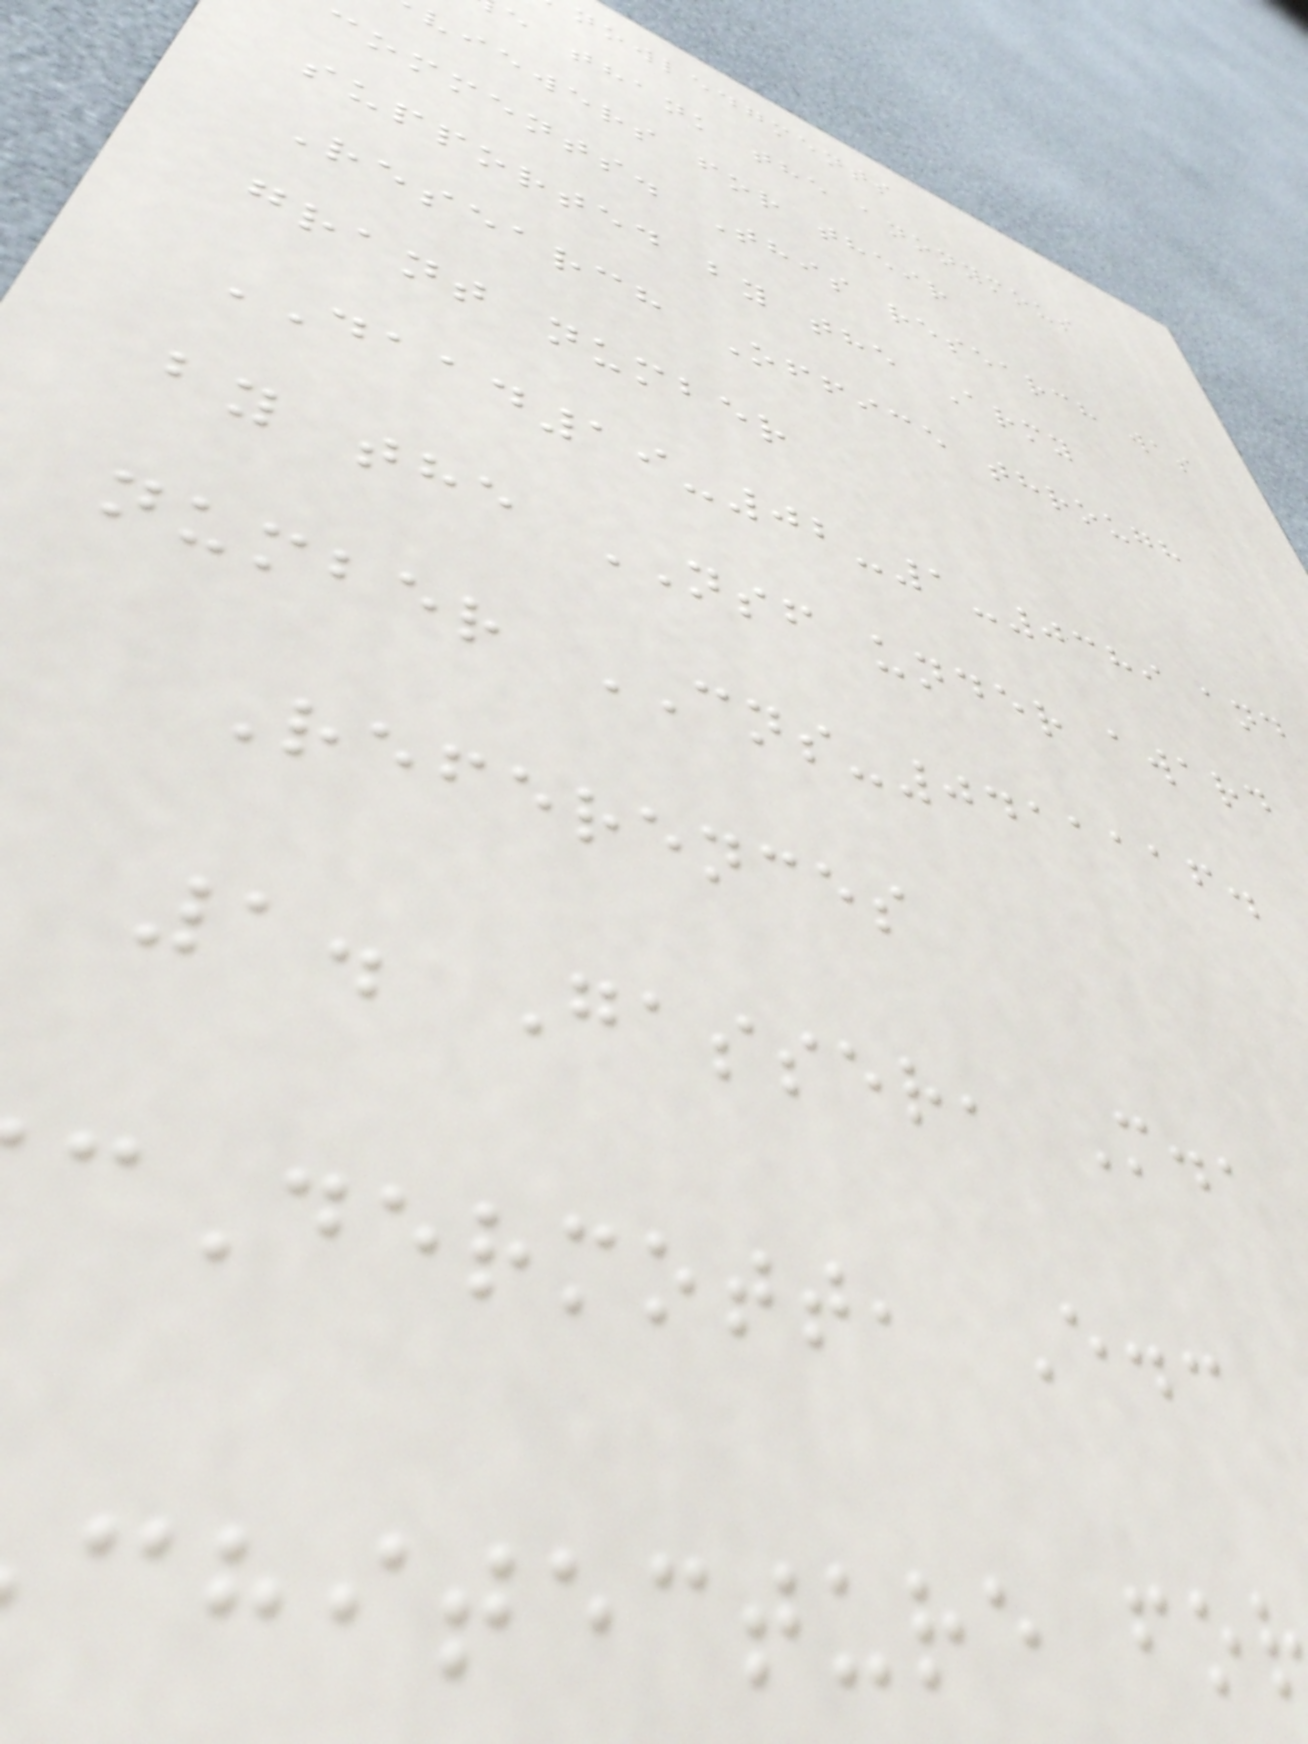nowledgments
e thank the anonymous
viewers for their
comments. This research was
supported by the Army
Research Office through
grant number
DAAD19-02-1-0389 and
by the NSF under award
number CNS-0411116.
References
1. Gasser, M.,
cDermott, E.:
chitecture fo
